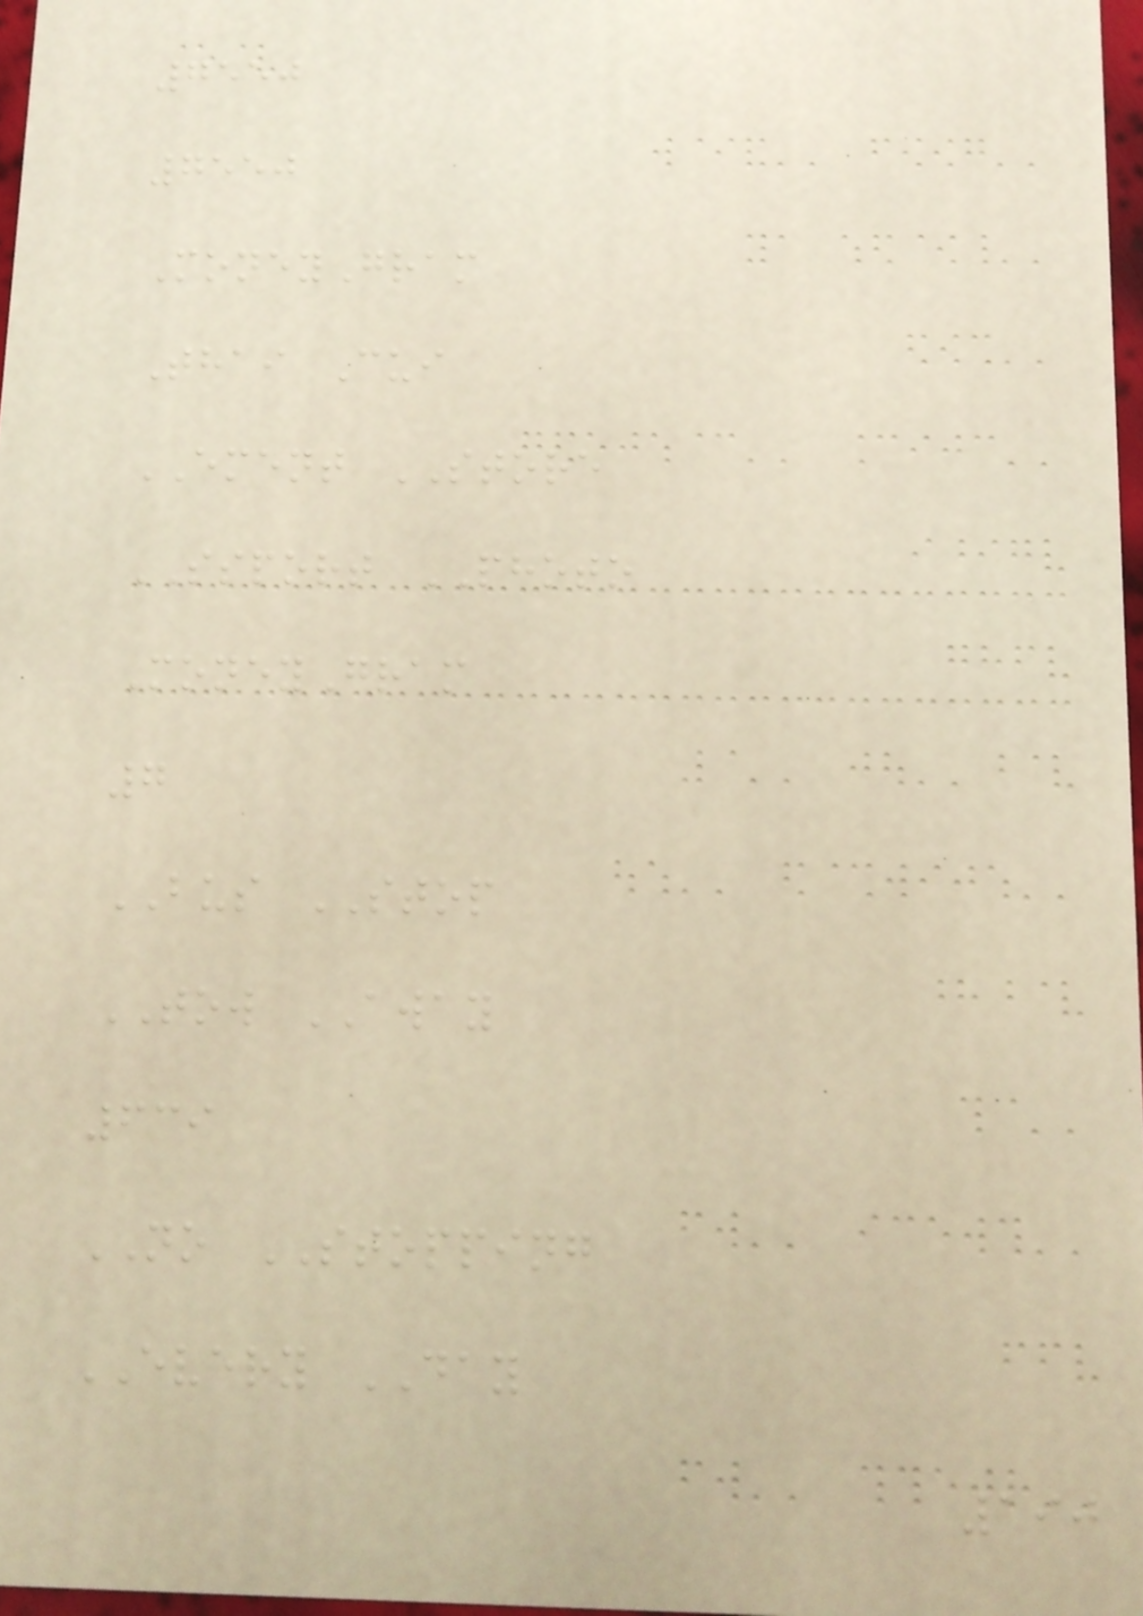7550
7550
MoneyGram
Thai Cui
EMENT STORE
SSPORT PHOTO
MoneyGram
7
BUS STOP
TOW AWAY
639
NO STOPPING
EVERY DAY
190
